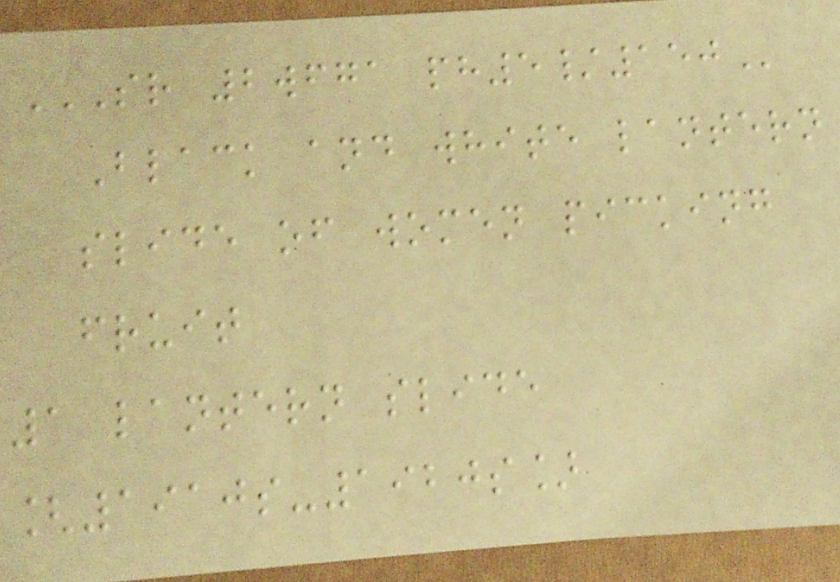SR 2WFGA PH5/150
Black and white lantern
slide of women picking
fruit
1 lantern slide
[1910s-1920s]
